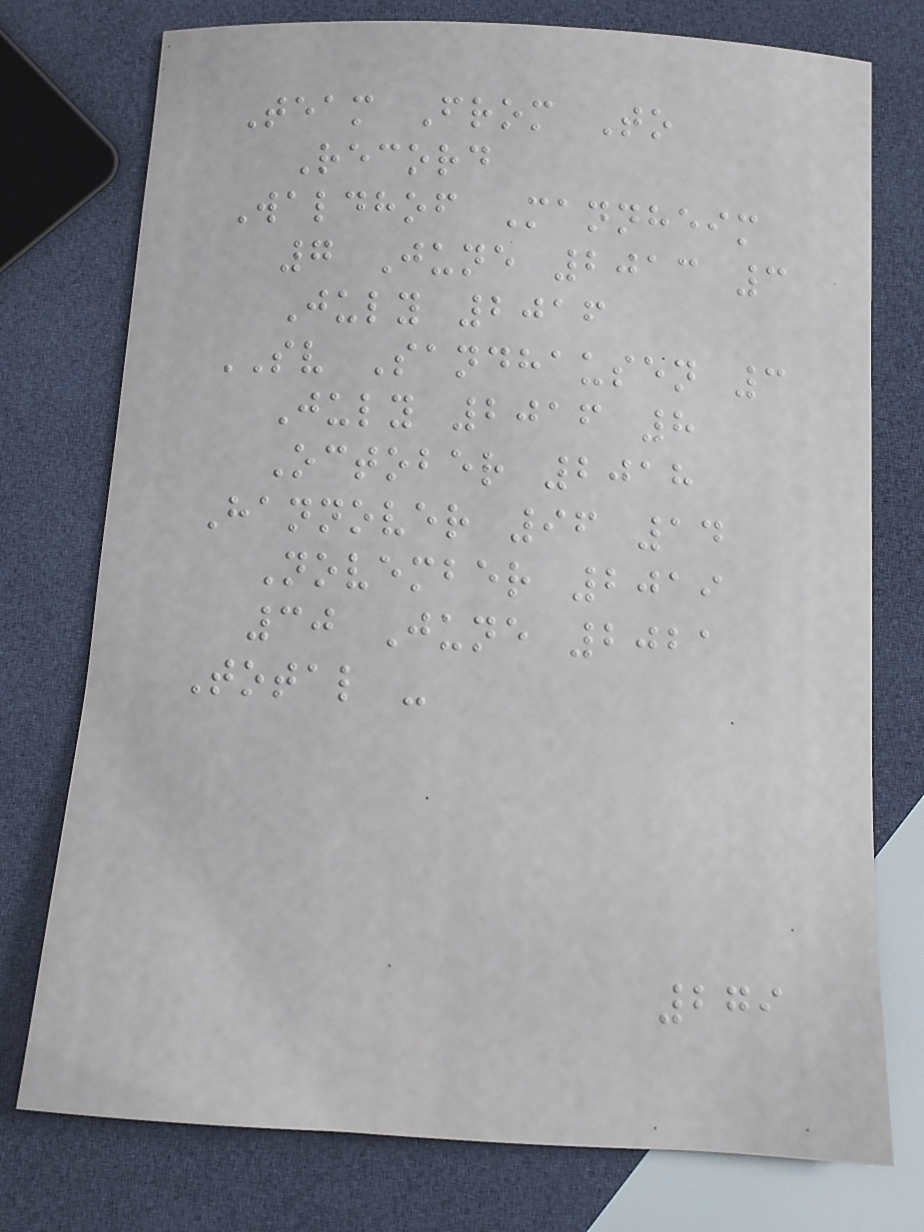Team From To
Record
Waldhof Mannheim
7 June 2013 3
July 2016
SV Sandhausen 3
July 2016 8
October 2018
Hannover 96 14
November 2019
30 June 2021
Total -
279
